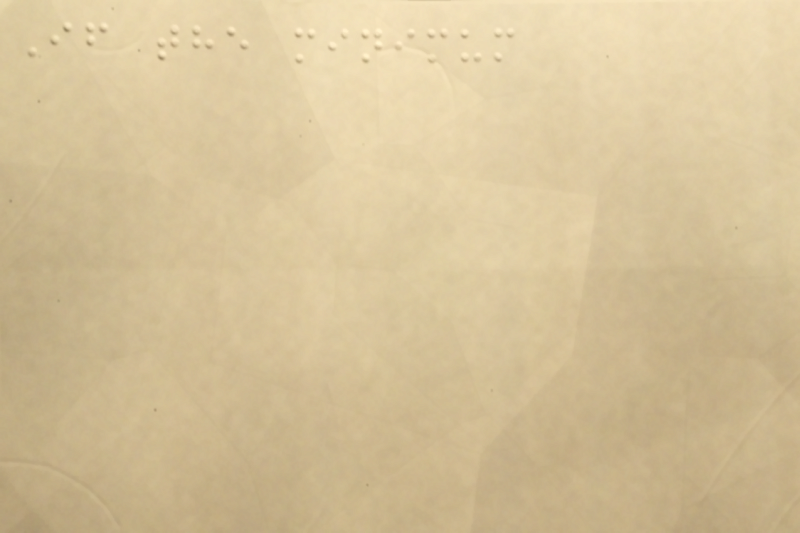If the minimum
